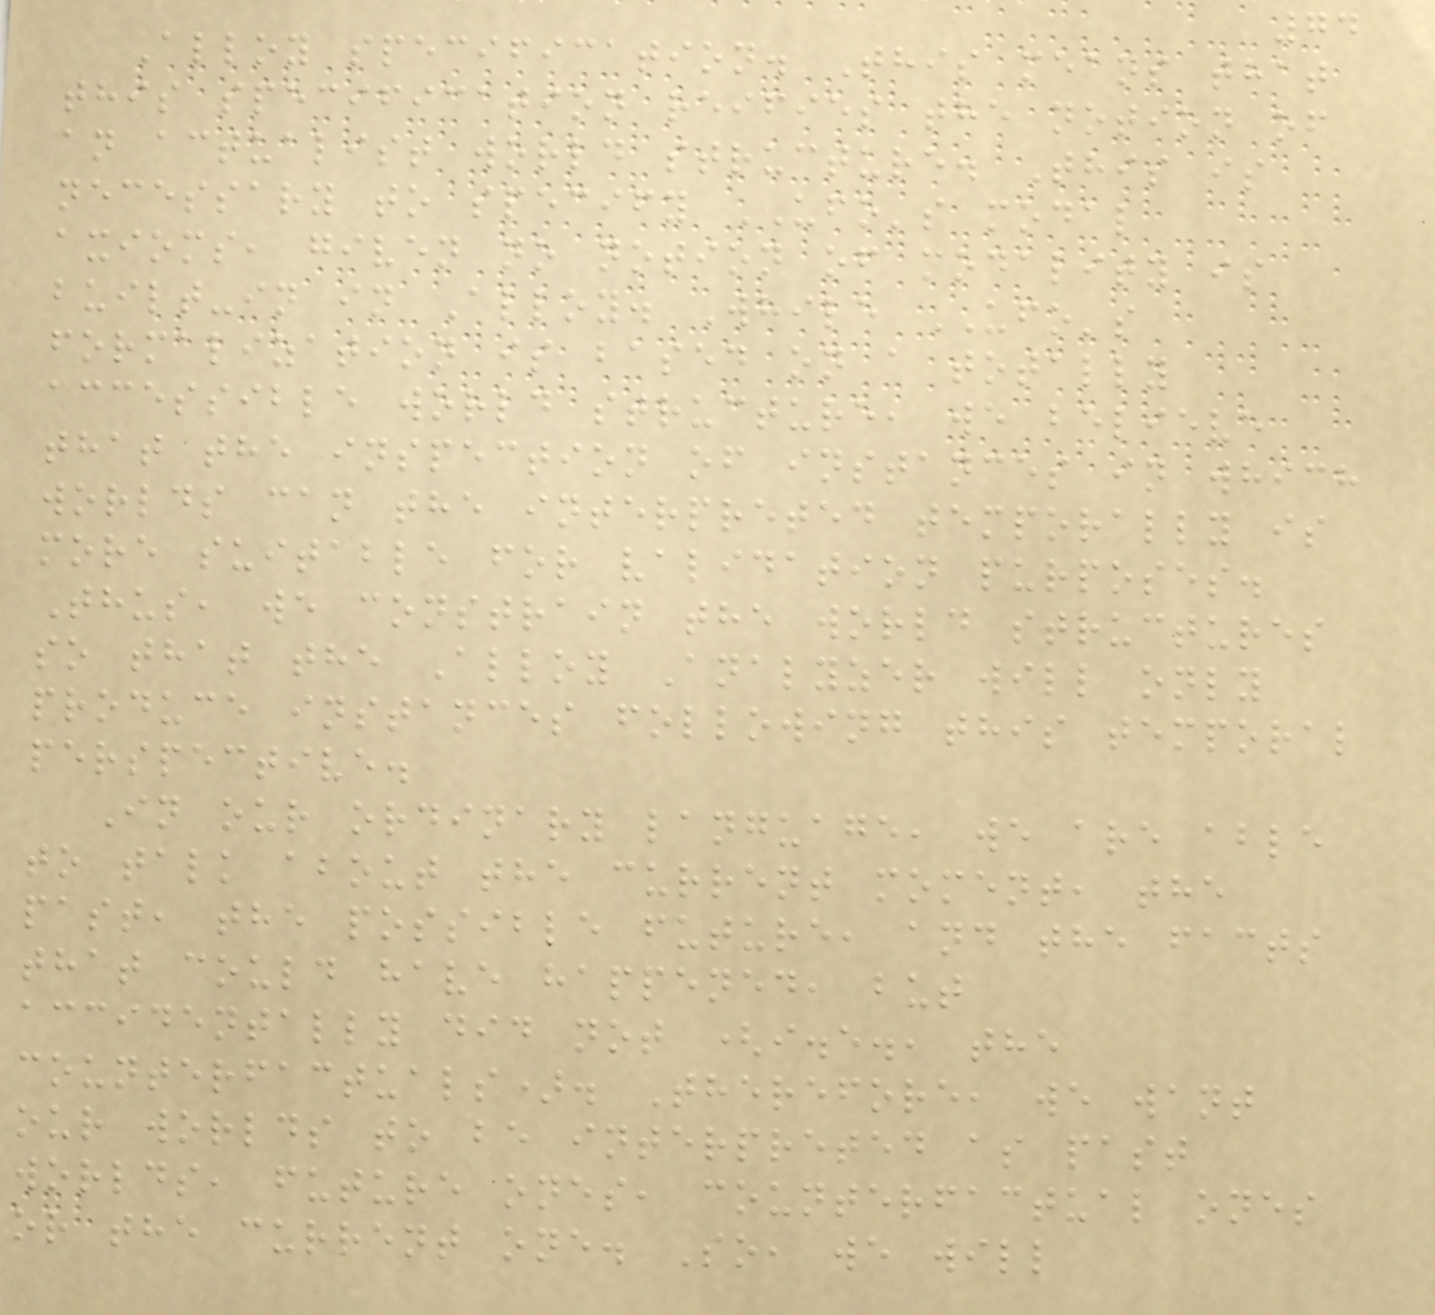74
Alloy specification. This means that
this specification reifies the notion of
an actualist world structure. This is
necessary to specify UFO's modal
axioms, given no notion of modality is
built-in in Alloy. While UFO's
formalization is based on a totally
accessible world structure, we believe
that the inspection of instances in which
worlds can the interpreted temporally is
more suitable for validation purposes.
Thus, we constrain the world structures
so that the Alloy Analyzer will only
produce instances following this temporal
perspective.
In our ordinary language, we are able
to talk about the current moment, the
past, the possible future, and the facts
that could have happened, but
accidentally did not (i.e., the
counterfactuals). Therefore, we want
our worlds to be interpreted as past
worlds, future ones, counterfactual ones
or the current one. So, we will
